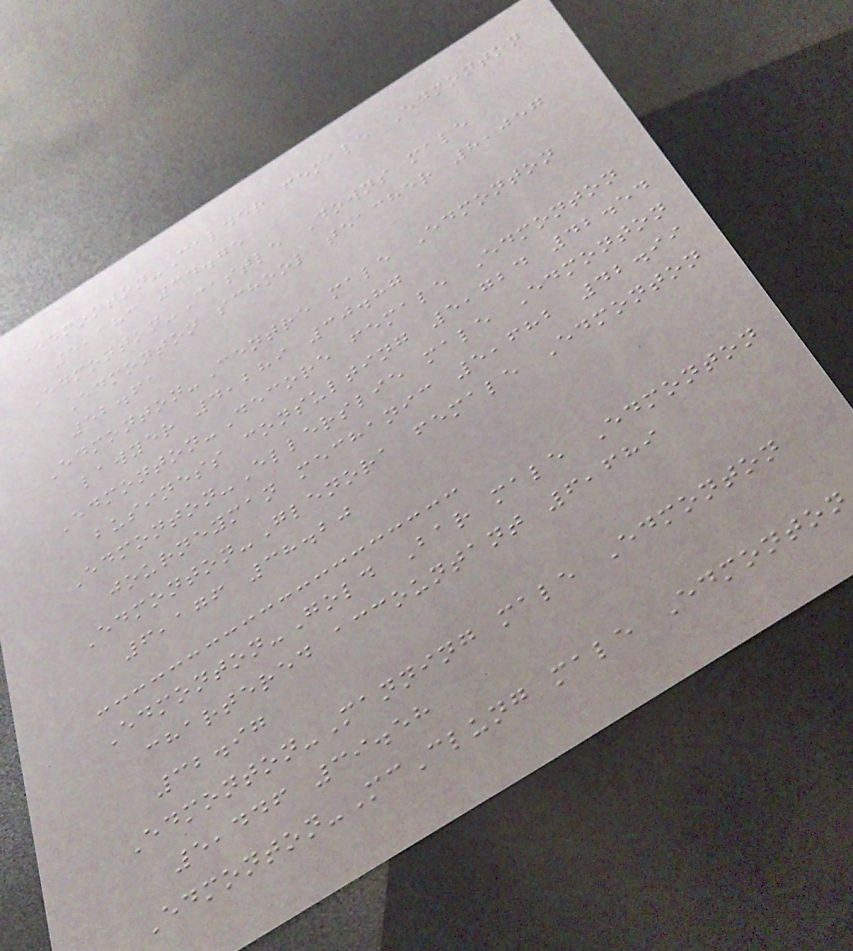Edmonton-Calder female Edmonton
5,183 34.75
Edmonton-Castle Downs male
Edmonton school teacher 8,057
52.61
Edmonton-Centre male Edmonton
lawyer 4,289 30.87
Edmonton-Decore female Edmonton
business consulting 5,724 42.54
Edmonton-Ellerslie male Edmonton
journeyman mechanic 5,682 42.99
Edmonton-Glenora female Edmonton
6,176 38.20
Edmonton-Gold Bar male Edmonton
chartered accountant 6,689
32.97
Edmonton-Manning male Edmonton
5,446 39.58
Edmonton-McClung male Edmonton
